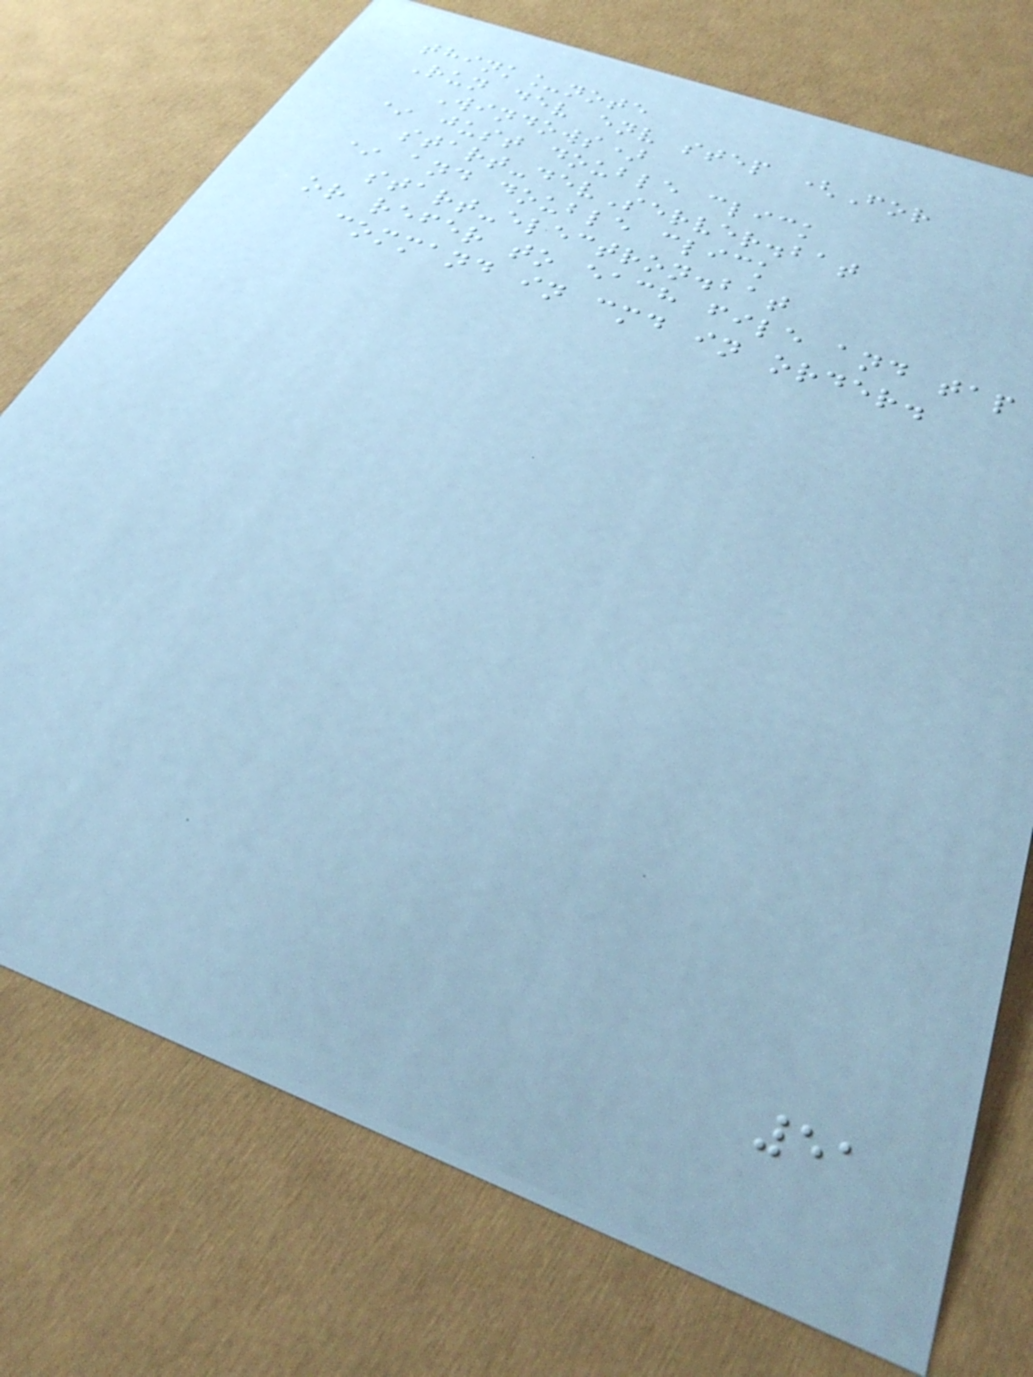think_note
Run dev env step (For
Windows)
* just double click
start-devServer.bat
* and double click
start-electron.bat
or refer to each file and tap
command in cmd in order.
51
